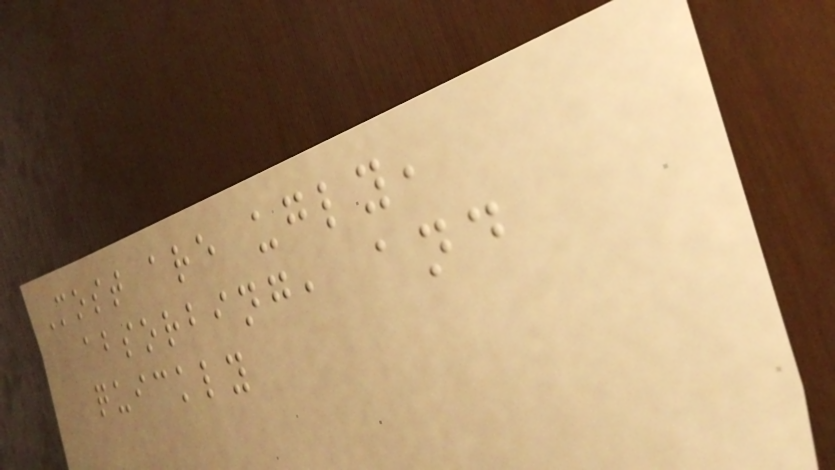Most are ugly,
absorbing, and
quickly
